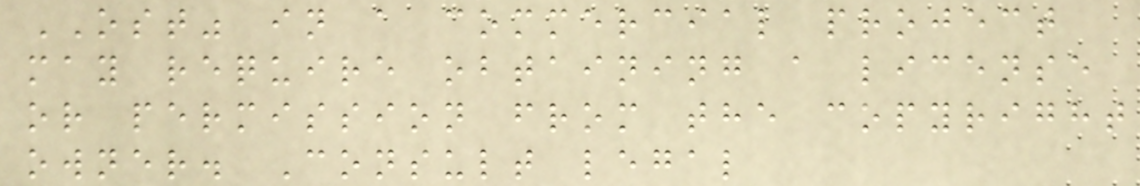OST" in a commercial project
may require obtaining a license
or permission from the copyright
owner. Consult legal
